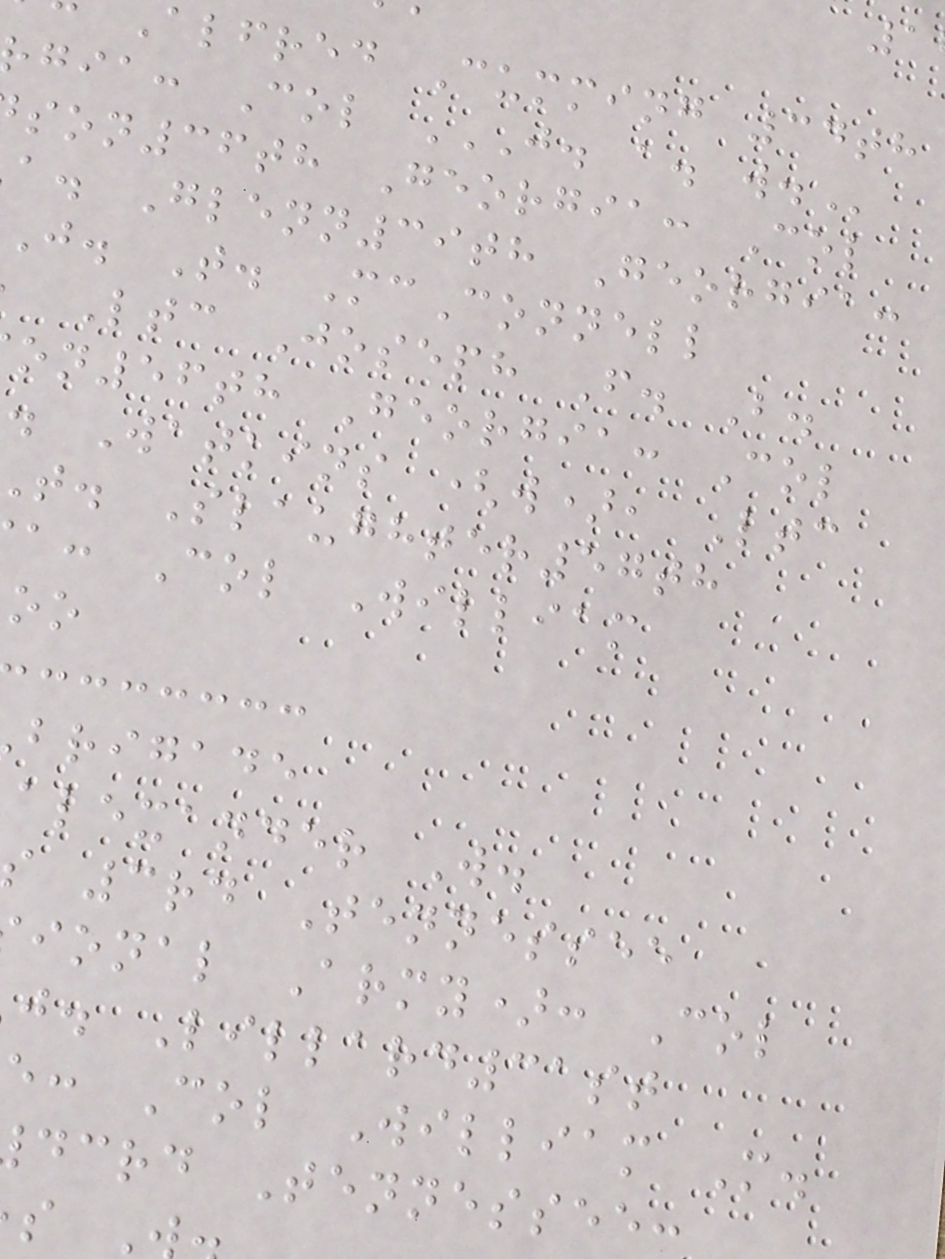alfred Cumming 34th
gia: Col J. A. W.
son36th Georgia: Col
a. Glenn39th Georgia:
J. T. McConnell
Ltc Joseph F. B.
on56th Georgia: Col
. Watkins (w), Ltc
t. Slaughter57th
a: Col William
brigade
alexander W.
3rd Tennessee
ional Army): Col
j. Lillard31st
e: Col William M.
dcrd Tennessee:
